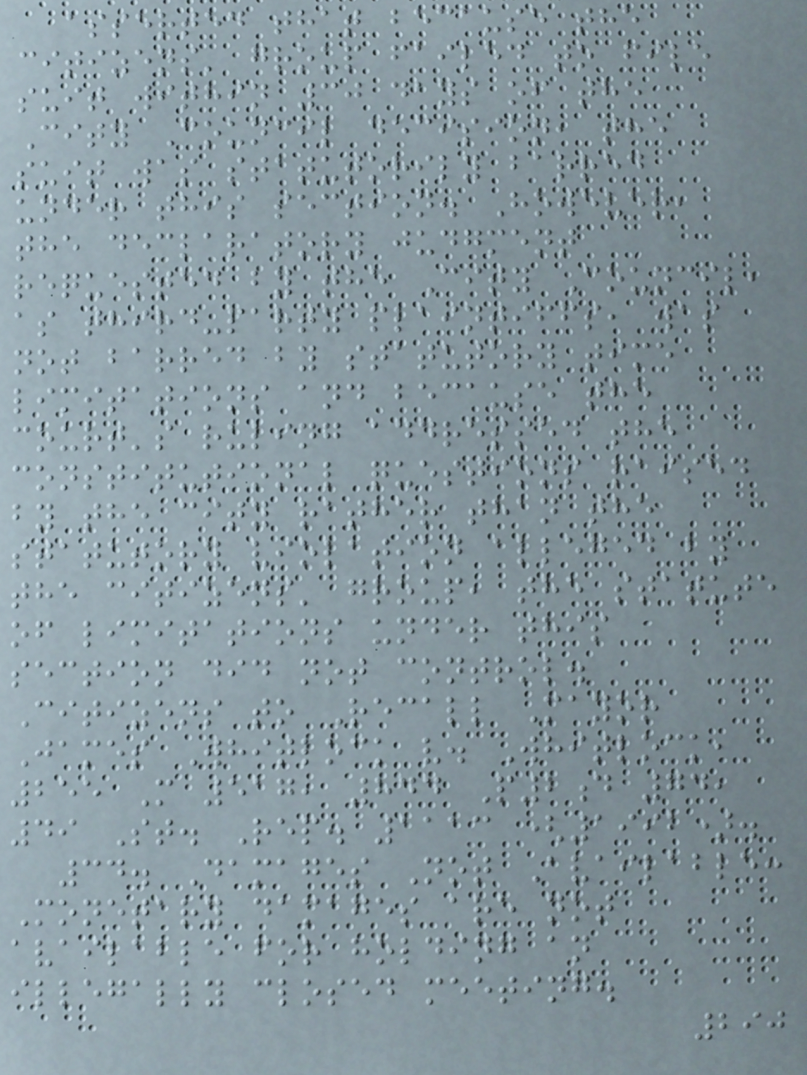asserted that because the
citizens' group failed to file
suit within 30 days of the
City Council decision, the
suit was statutorily barred
under this section. However,
the declaratory judgment
requested by the City Council,
as third-party plaintiffs, was
not barred by statutory time
limitations and because the
court's ruling addressed the
constitutional questions raised
by the city rather than the
statutory violation alleged by
the citizens' group, the statute
of limitations under this
section did not control.
Citizens to Recall Mayor
James Whitlock v. Whitlock,
255 M 517, 844 P2d 74,
49 St. Rep. 1113 (1992).
34. Damages Not Available:
Monetary damages are not
available for holding an
illegally closed meeting.
290
